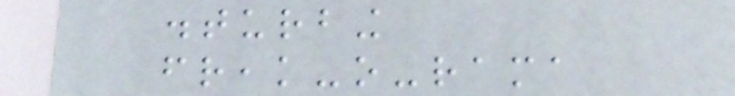disturbing
freak-o-rama
